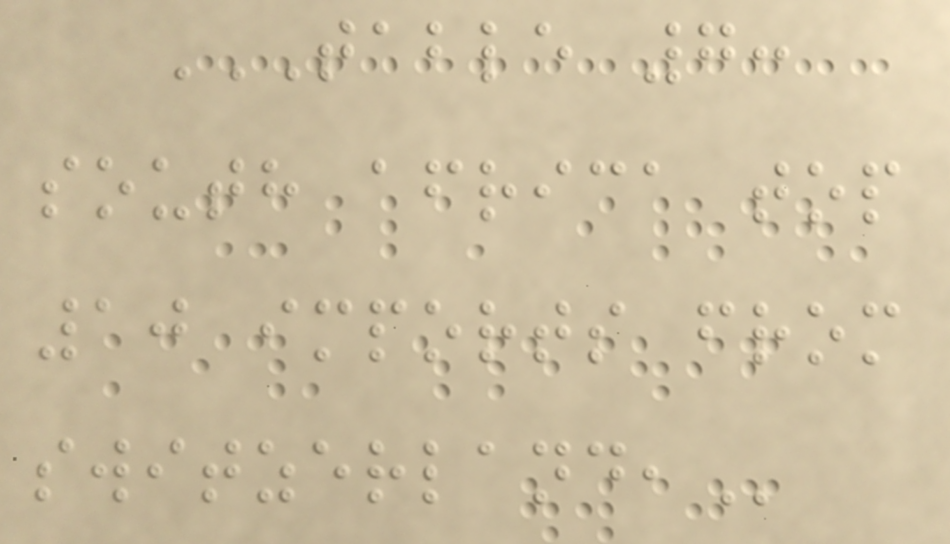TABLE 7:
SOUTH AFRICA TOP
10 IMPORTS FROM
SWITZERLAND,
